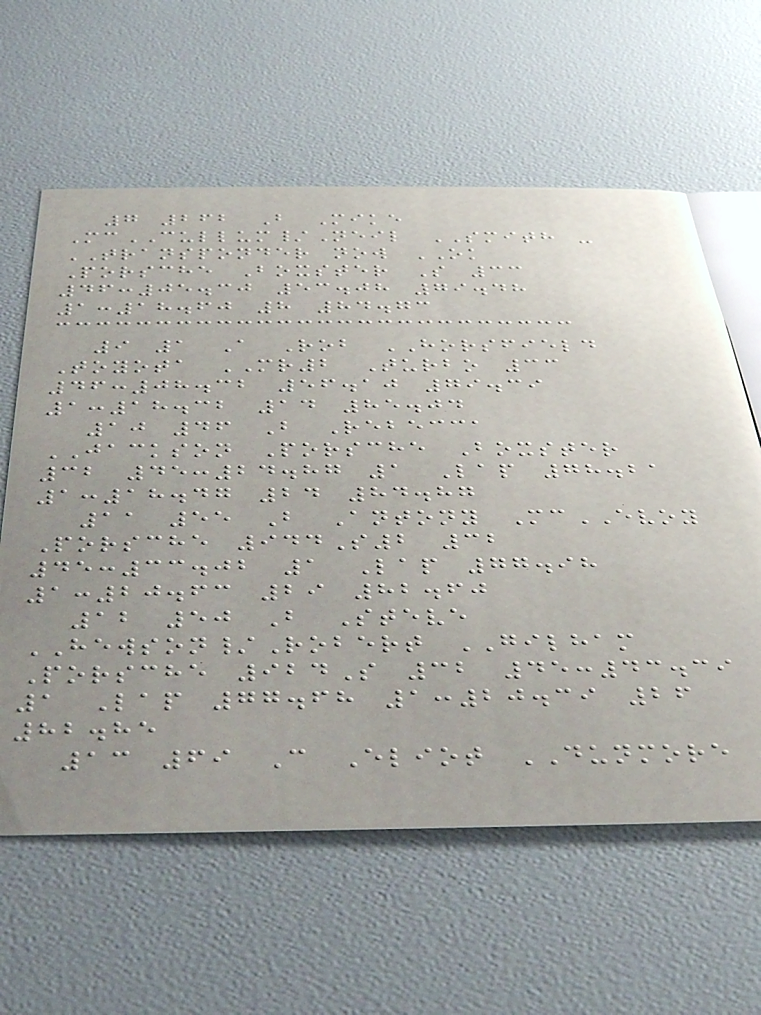7 262 B Mike
McCULLUM/Neil SMITH -
TRANSPONDER now OK
Porsche Boxster S 33
46:05.30 53.08 79.48
1:18.60 8 84.73
9 1 A Rob HORSFIELD
Toyota MR2 Turbo 33
46:08.32 56.10 79.39
1:18.32 14 85.04
10 46 B Rebecca
JACKSON Porsche Boxster
32 45:24.87 1 Lap 78.21
1:18.47 24 84.87
11 55 B Antony McEVOY
Porsche 944S2 32
45:33.02 1 Lap 77.98
1:20.63 29 82.60
12 50 B Steve
HEWSON/Robert GILHAM
Porsche 924S 32 45:43.39
1 Lap 77.68 1:20.39 26
82.85
13 69 C Eliot DUNMORE
